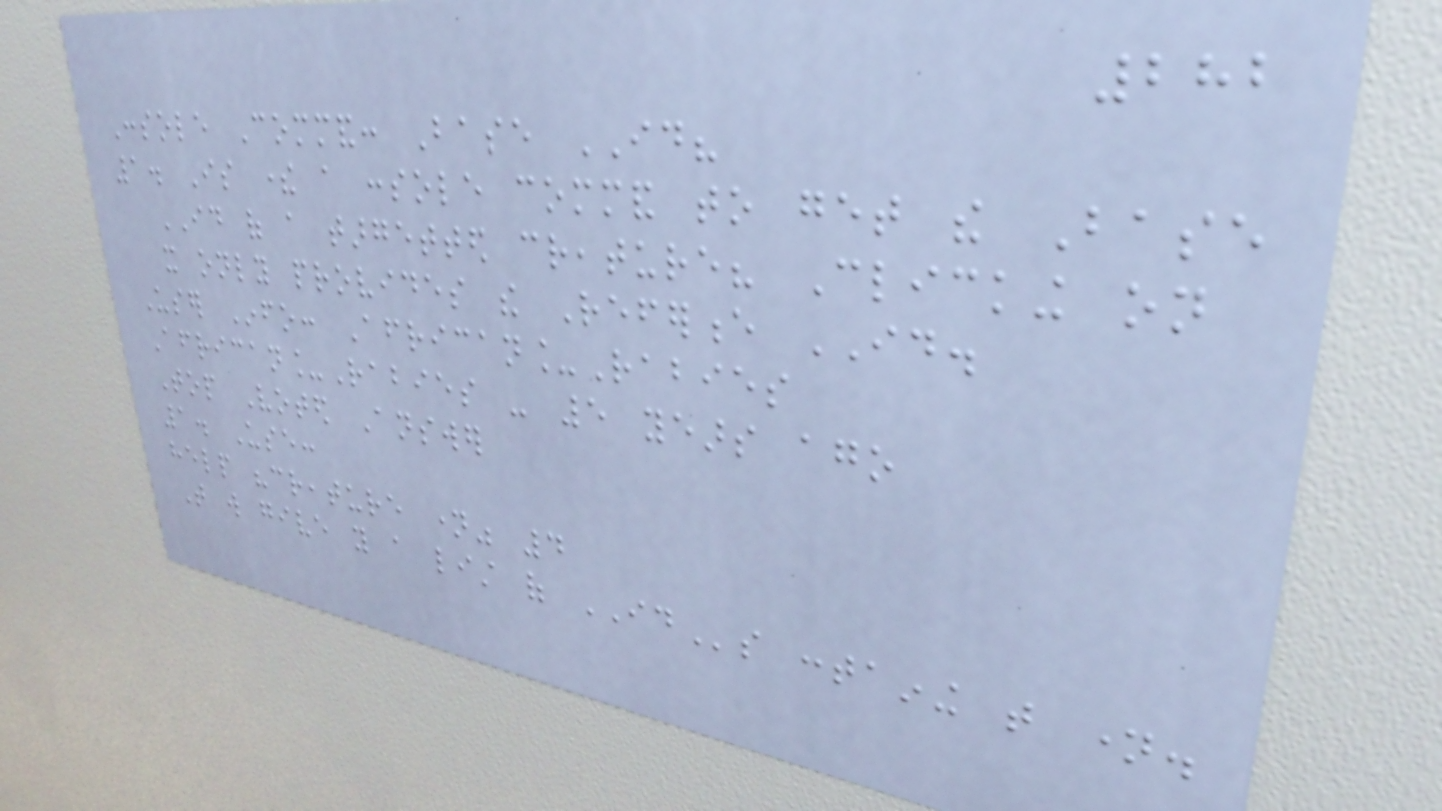282
Console Command: Base ID?
1. Is there a console command to get the Base
ID of a targetted creature? Clicking on
it only provides the Reference ID.
User Info: African_Rabies
African_Rabies - 5 years ago
Top Voted Answer
1. Use:
help "creature name" 4
That will give you a list of IDs containing that name.
